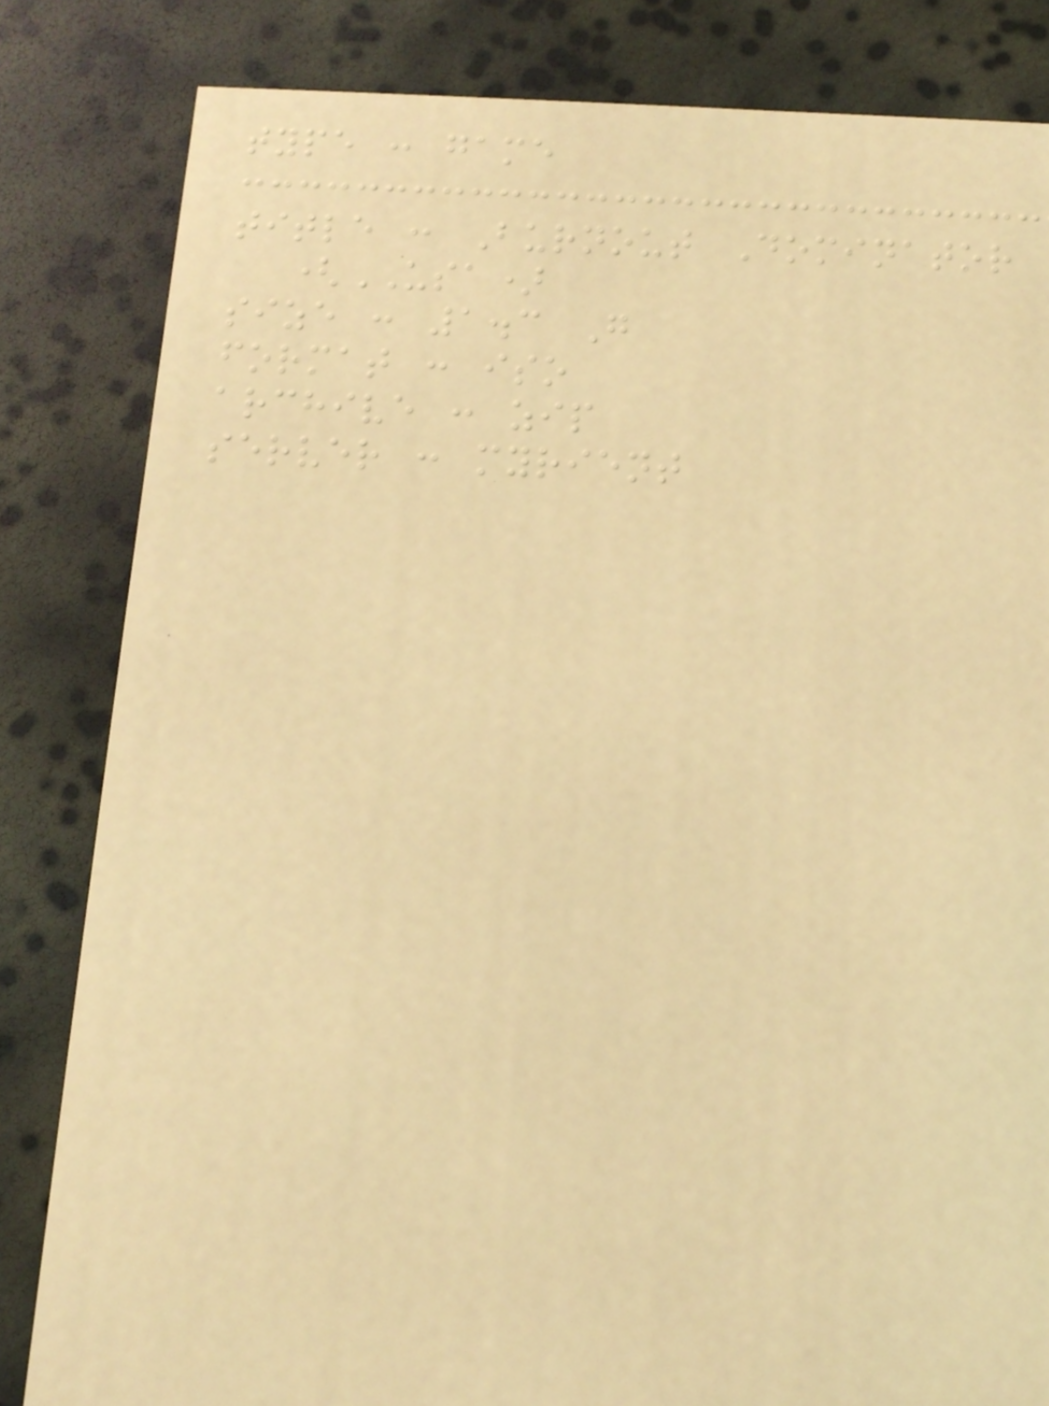type : game
title : Burnout Dominator
(USA)
size : 1.3 G
format : iso
archive : zip
server : myrient
